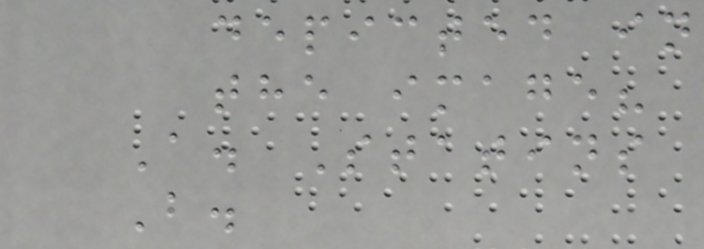depicted in
the image?
A. Statins
B.
